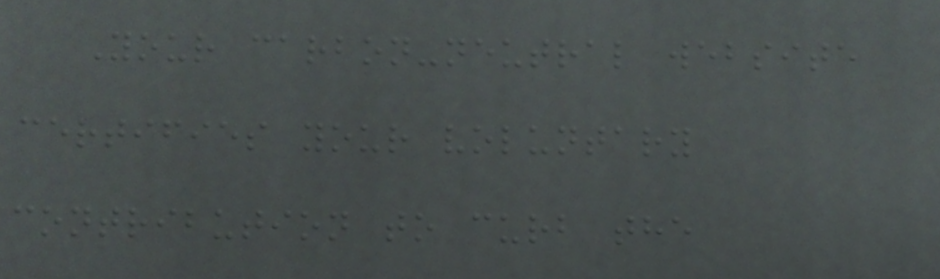Your carbon-neutral website
certifies your voluntary
contribution to curb the
